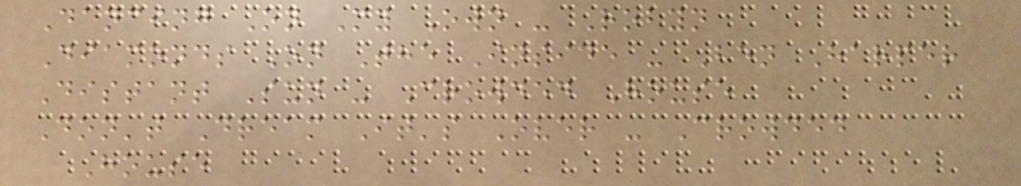Dancing On My Own - Robyn
Diamonds On The Inside - Ben Harper
Distant Sun - Crowded House
Don't Dream It's Over - Crowded
House
